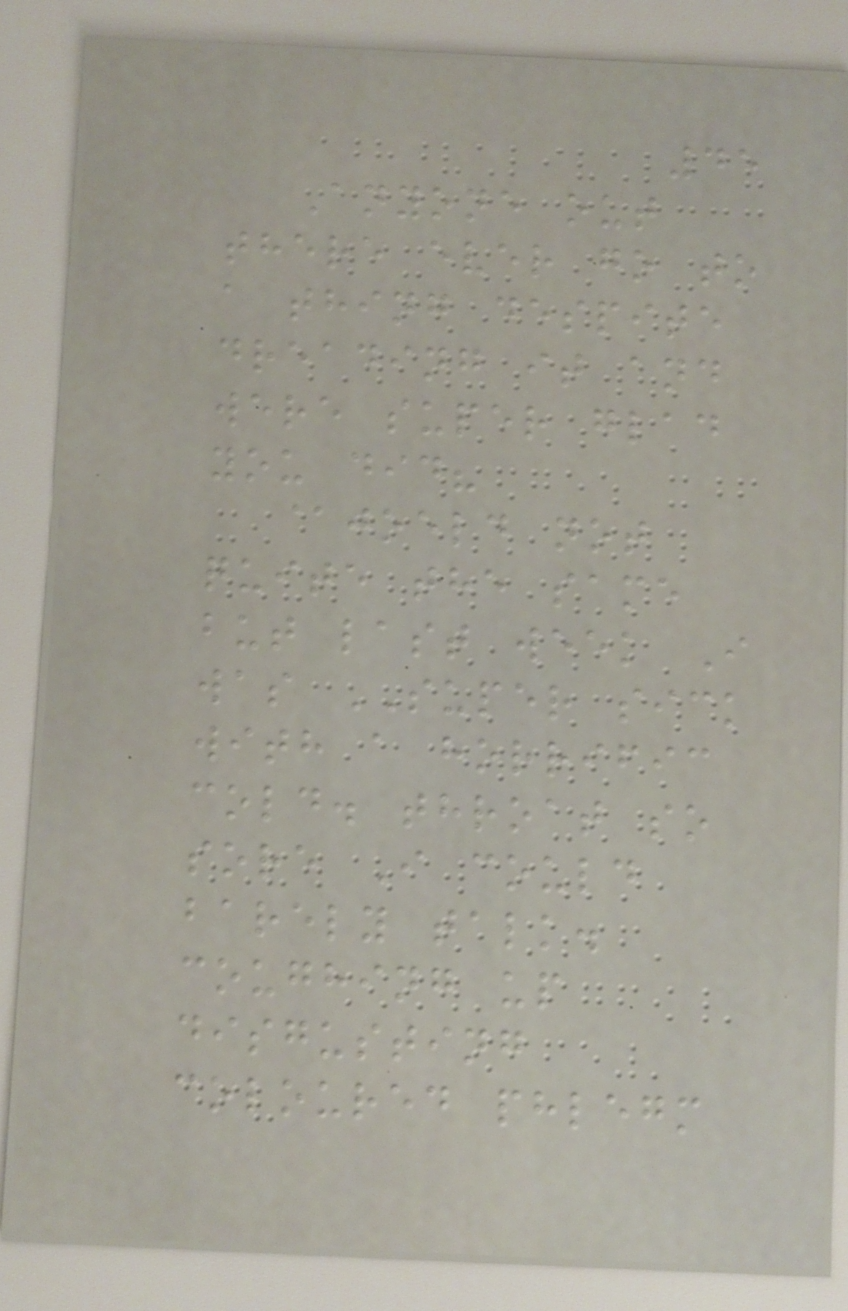45
Anyone out
there ever go to
a thing despite
dreading it and
were super glad
you did?
@joeld not
quite the same
but last week I
was SUPER sick
with a horrific
cold. throat so
sore I could
barely talk.
coughing up
disgusting
coloured phlegm
